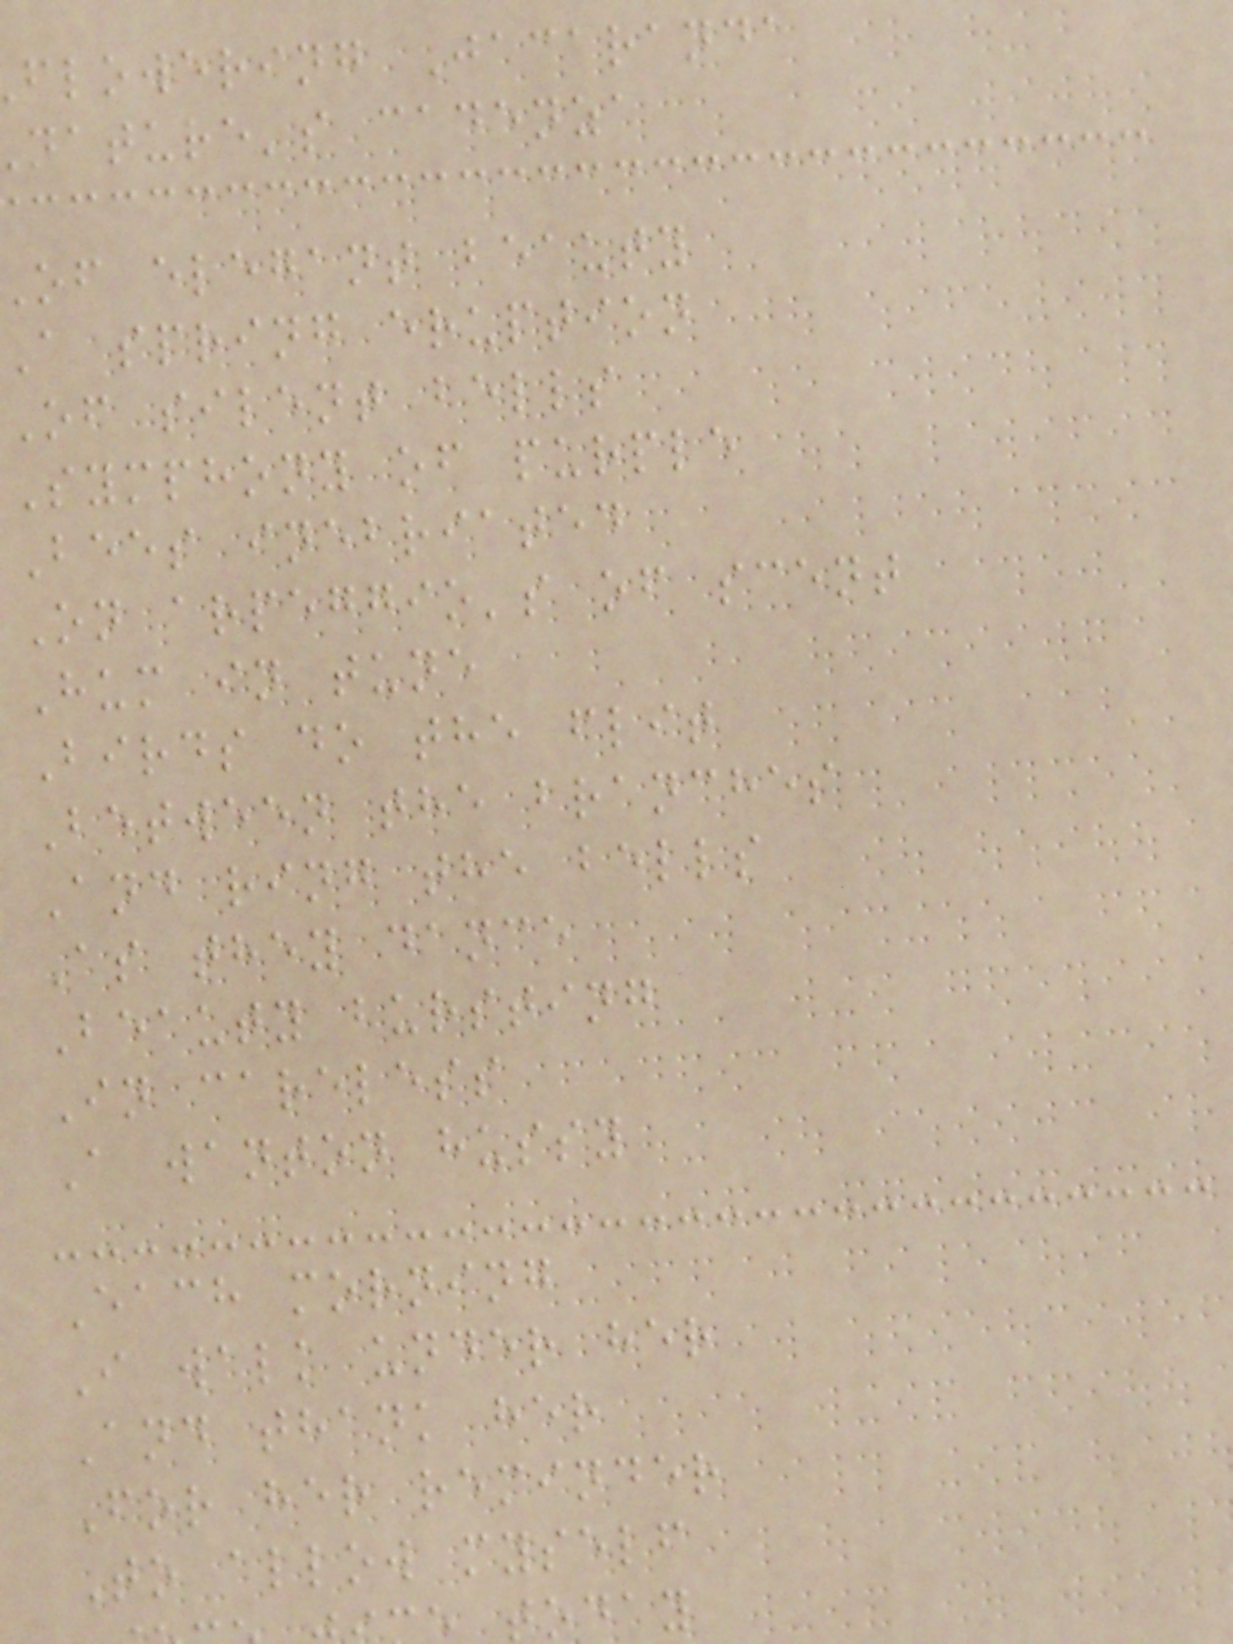flowering Jacaranda
nature's cadenza
of elegant beauty
a spring eruption
Of silent bells
Symphony of purple
Bees inebriated
On arpeggio's of scent
Hum in tune
Birds do the flit
Between the branches
And ring the bells
As they dance
Beauty bursting
In careless
A wanton hussy
Each morning
I walk under her
And thank her
For her reminder
To allow myself
today
